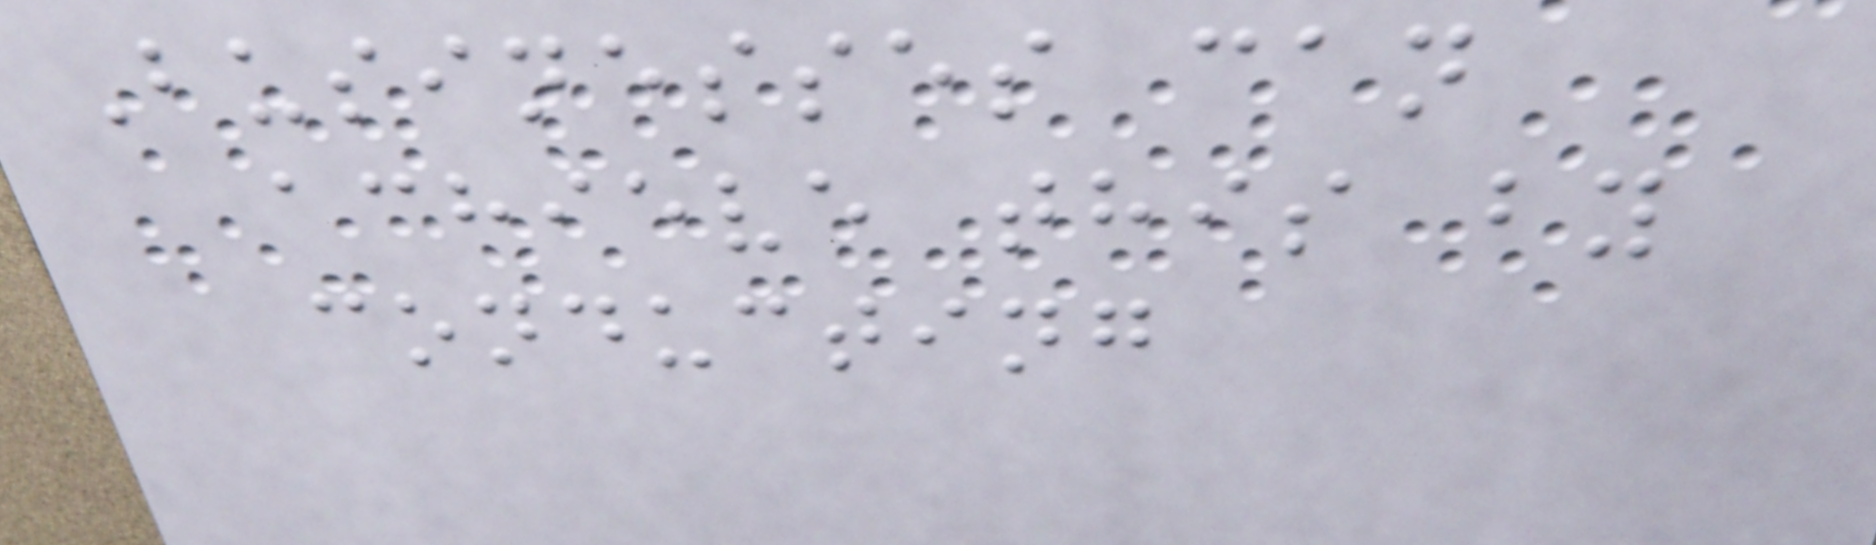Businesses can
achieve this by
conducting
